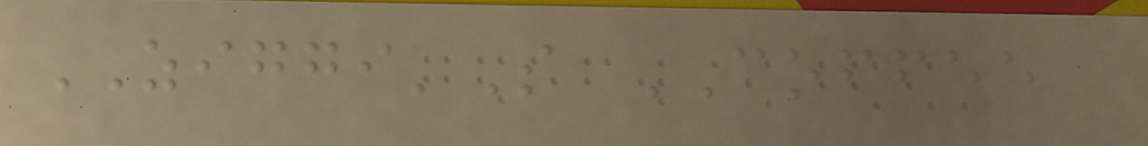ZIGGI'S COFFEE
